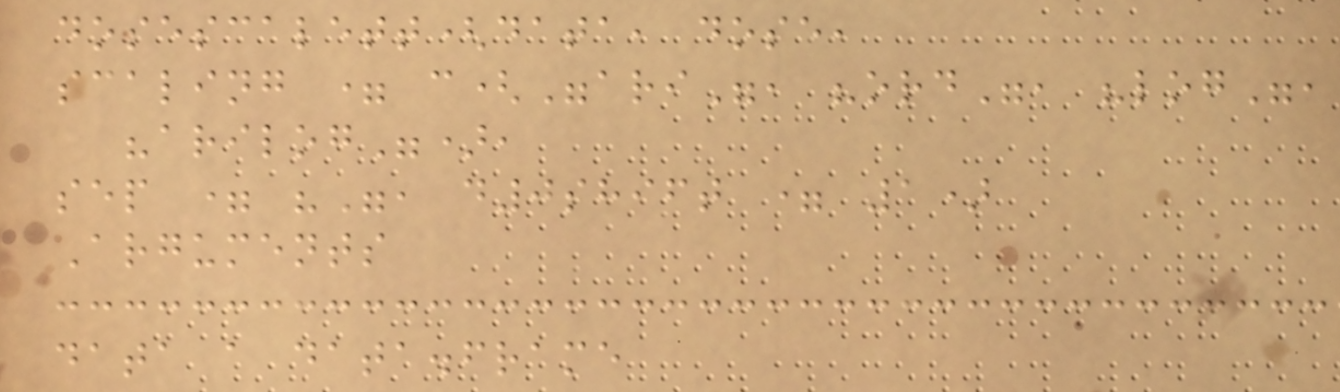dosescalett(data, dose,
scaling = c("ari", "ord", "log",
"arilog"),
sep = "", d0shift = 1)
Arguments
data a data.frame
